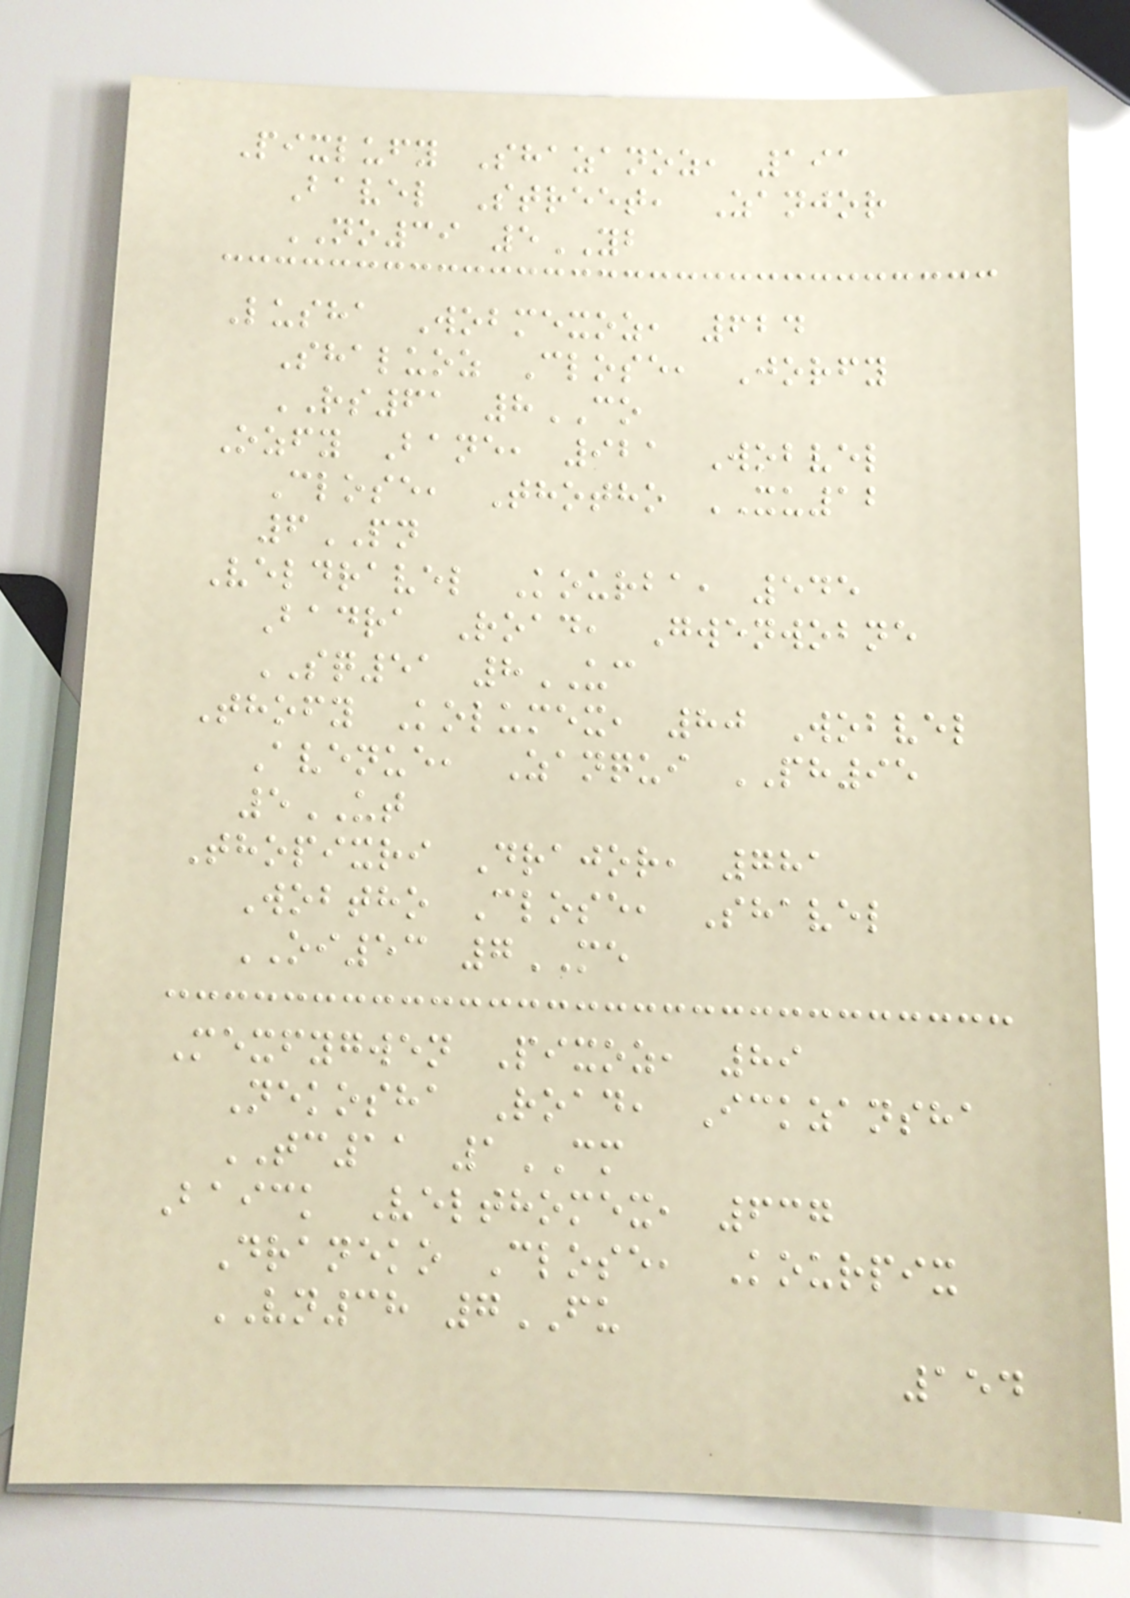Pixlufy Shazanoz, 191
Bavel Street, Zanjor
NO39 5YB
Lusha Wobmexoz, 624
Shaluoz Close, Jorfy
RS61 8CO
Ozfy Bane, 921 Wobvel
Close, Thotho XU12
6PN
Veldravel Kourba, 545
Badra Road, Gwenwobne
SQ51 8UC
Thofy Kolumex, 80 Wobvel
Avenue, Zanqui PH95
5UT
Thopixri Drajor, 781
Wobtho Close, Shavel
OI53 7ME
Mexfygwen Pixoz, 89
Nekosha Road, Ickzansha
TC11 1CM
Baick Velthomex, 637
Draneko Close, Kourpix
VN38 7FU
154
